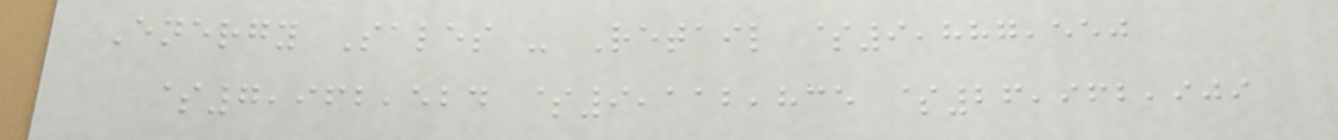Energy Sales - Retail $9,887,550
$7,962,524 $9,112,835 $26,962,909
